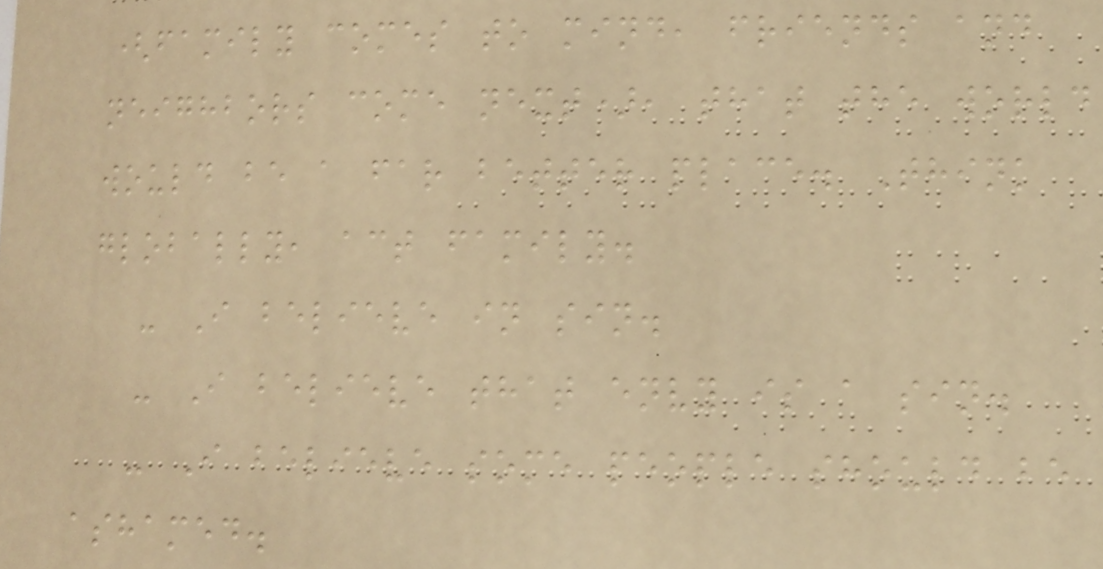(family comes to mind, friends and
neighbors come next), that the world
would be a far better place. Think
globally, act family.
- I believe in sin.
- I believe that envy is a sin.
- I believe some people should be
ashamed.
